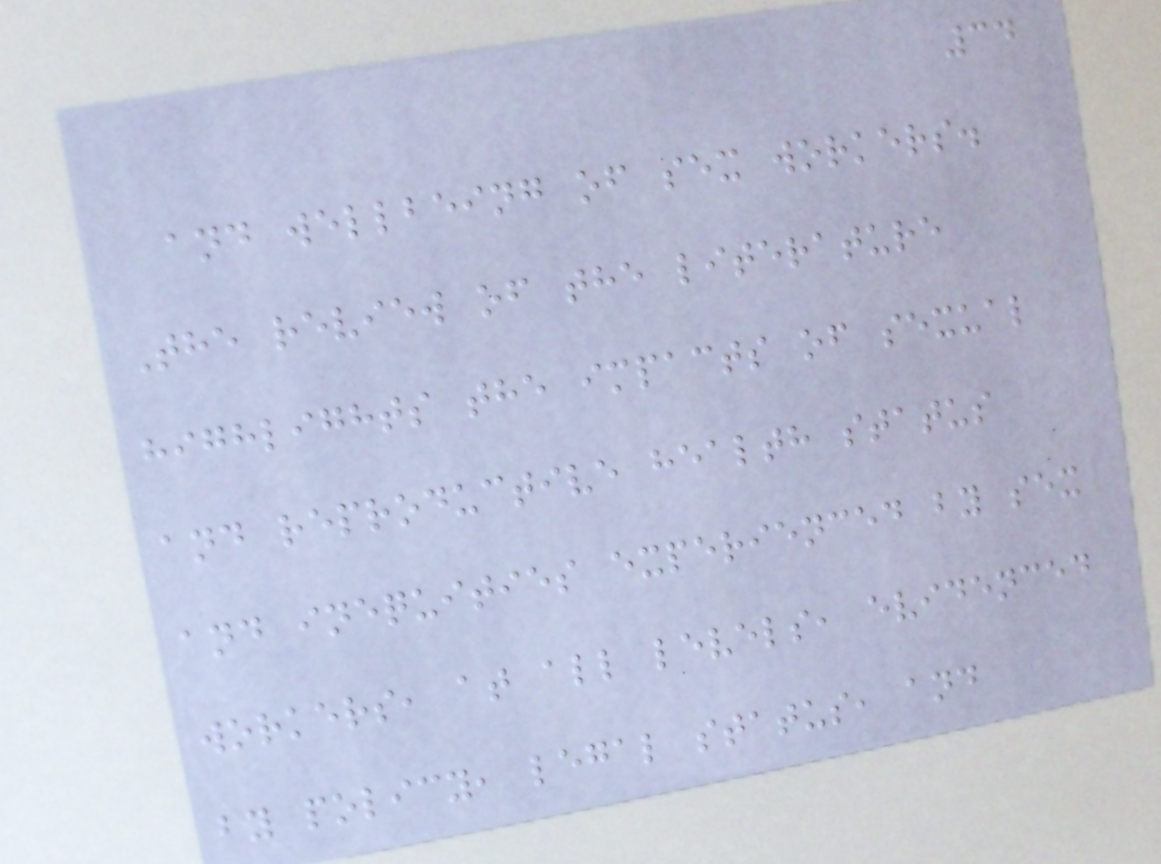34
and wellbeing of sex workers.
The review of the literature
highlights the impacts of sexual
and reproductive health status
and inequities experienced by sex
workers, at all levels, evidenced
by policy, legal status, and
